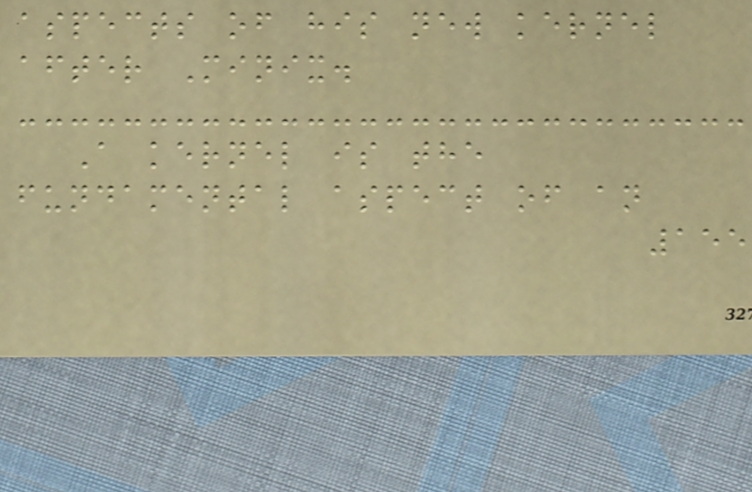aspects of his new kernel
after Minix.
A kernel is the
fundamental aspect of an
155
